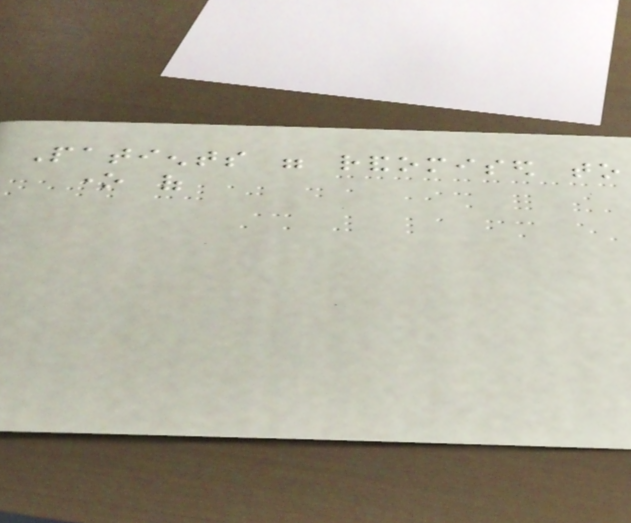Patients were randomised to
one of
